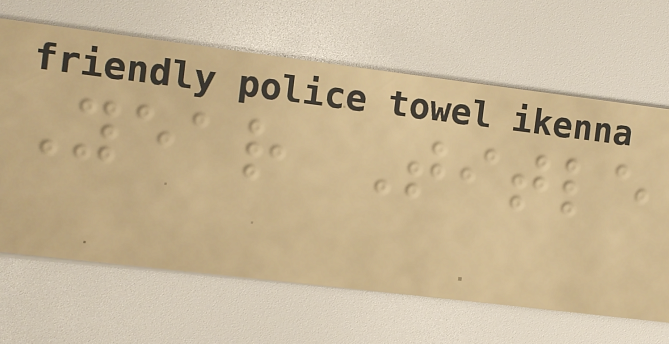Year Title
